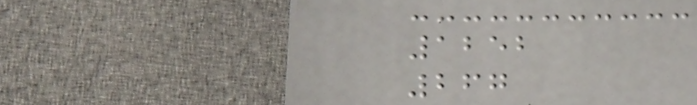1252
267
